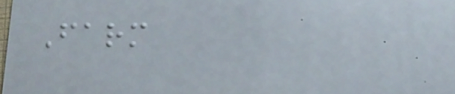Farm
